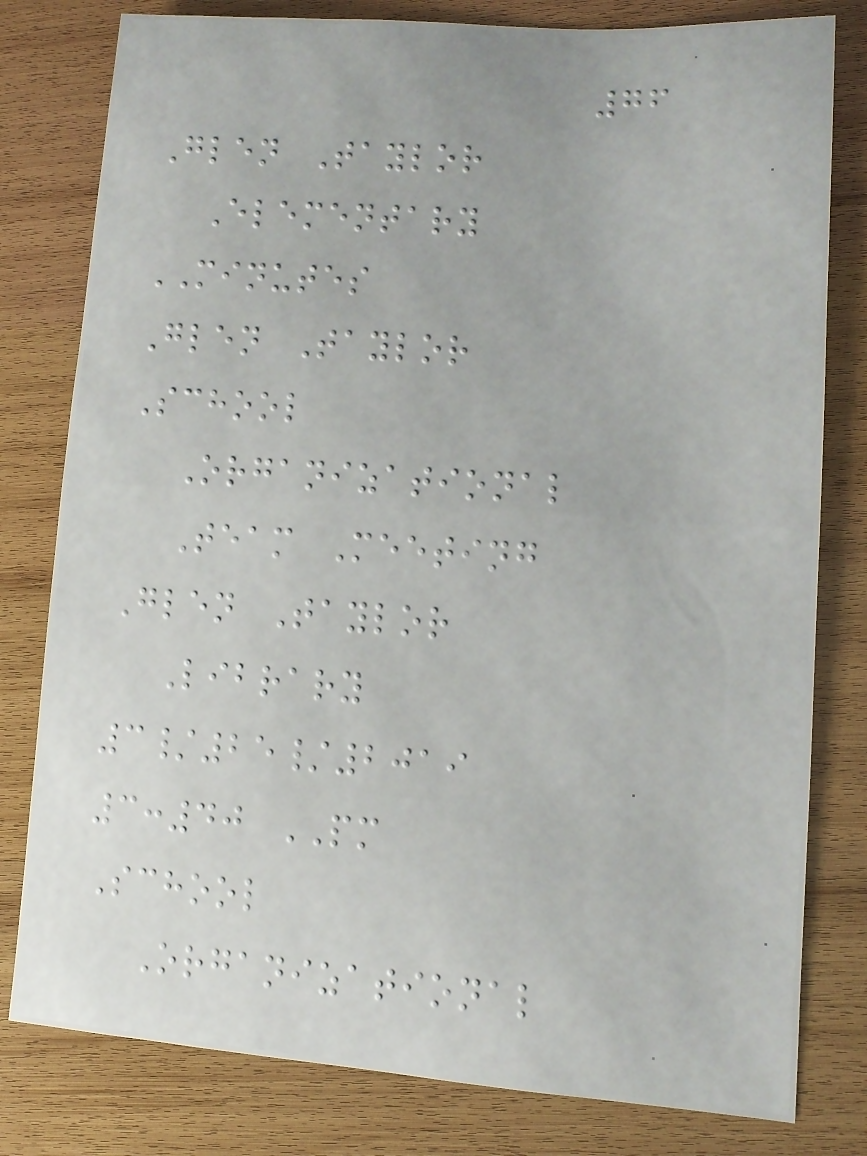76
Glen Taylor
Elementary
MINUTES
Glen Taylor
School
Organizational
Team Meeting
Glen Taylor
Library
3/25/2019
3:40 PM
School
Organizational
